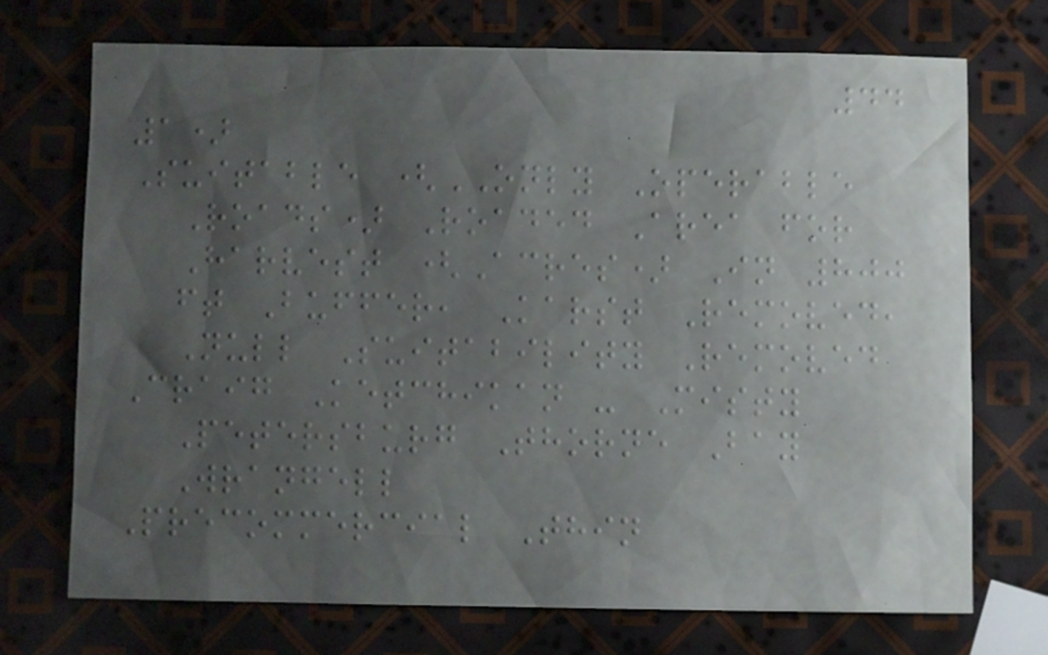44
1)
Suitable (ONLY Operable
Roads) Roaded Area for
Harvest (Acres) In 800
ft Buffer, Karst Removed,
Null Suitability Removed
Craig Ketchikan - Misty
Petersburg Thorne Bay
Wrangell
Precommercial Thin
